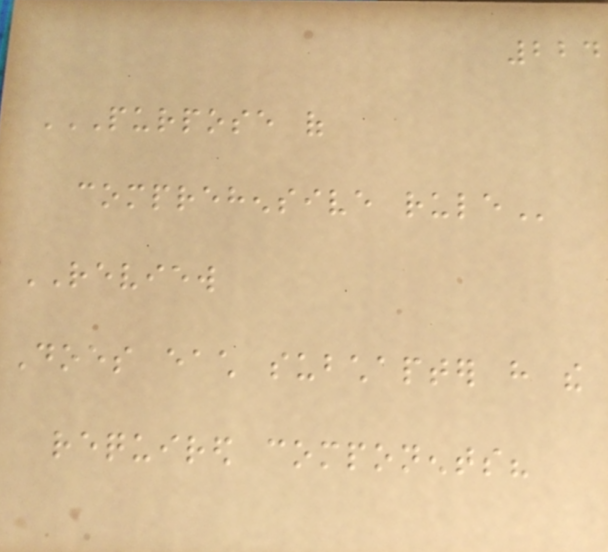224
PURPOSE OF
COMPREHENSIVE RULE
REVIEW
Does each subchapter have the
required components?
